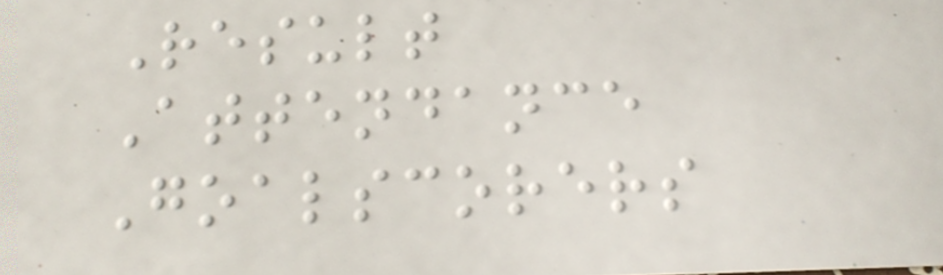Result
Attendance
Goalscorers
